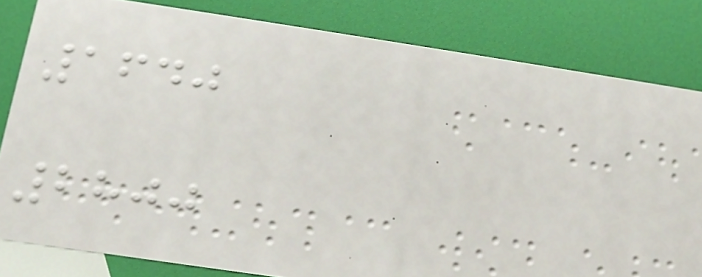1640
2800
